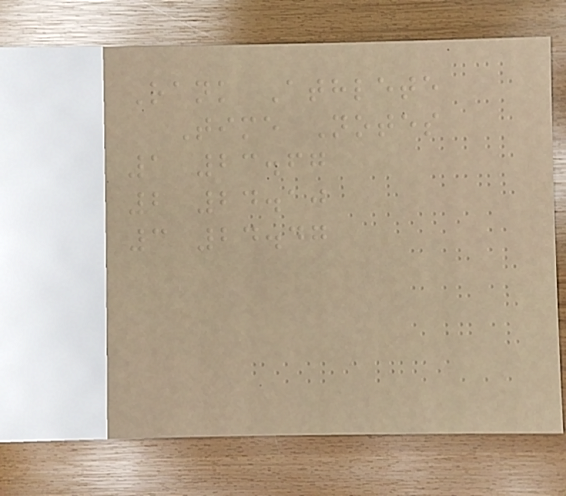Rank Athlete
Time Notes
1 23.67
2 24.10
3 24.47
